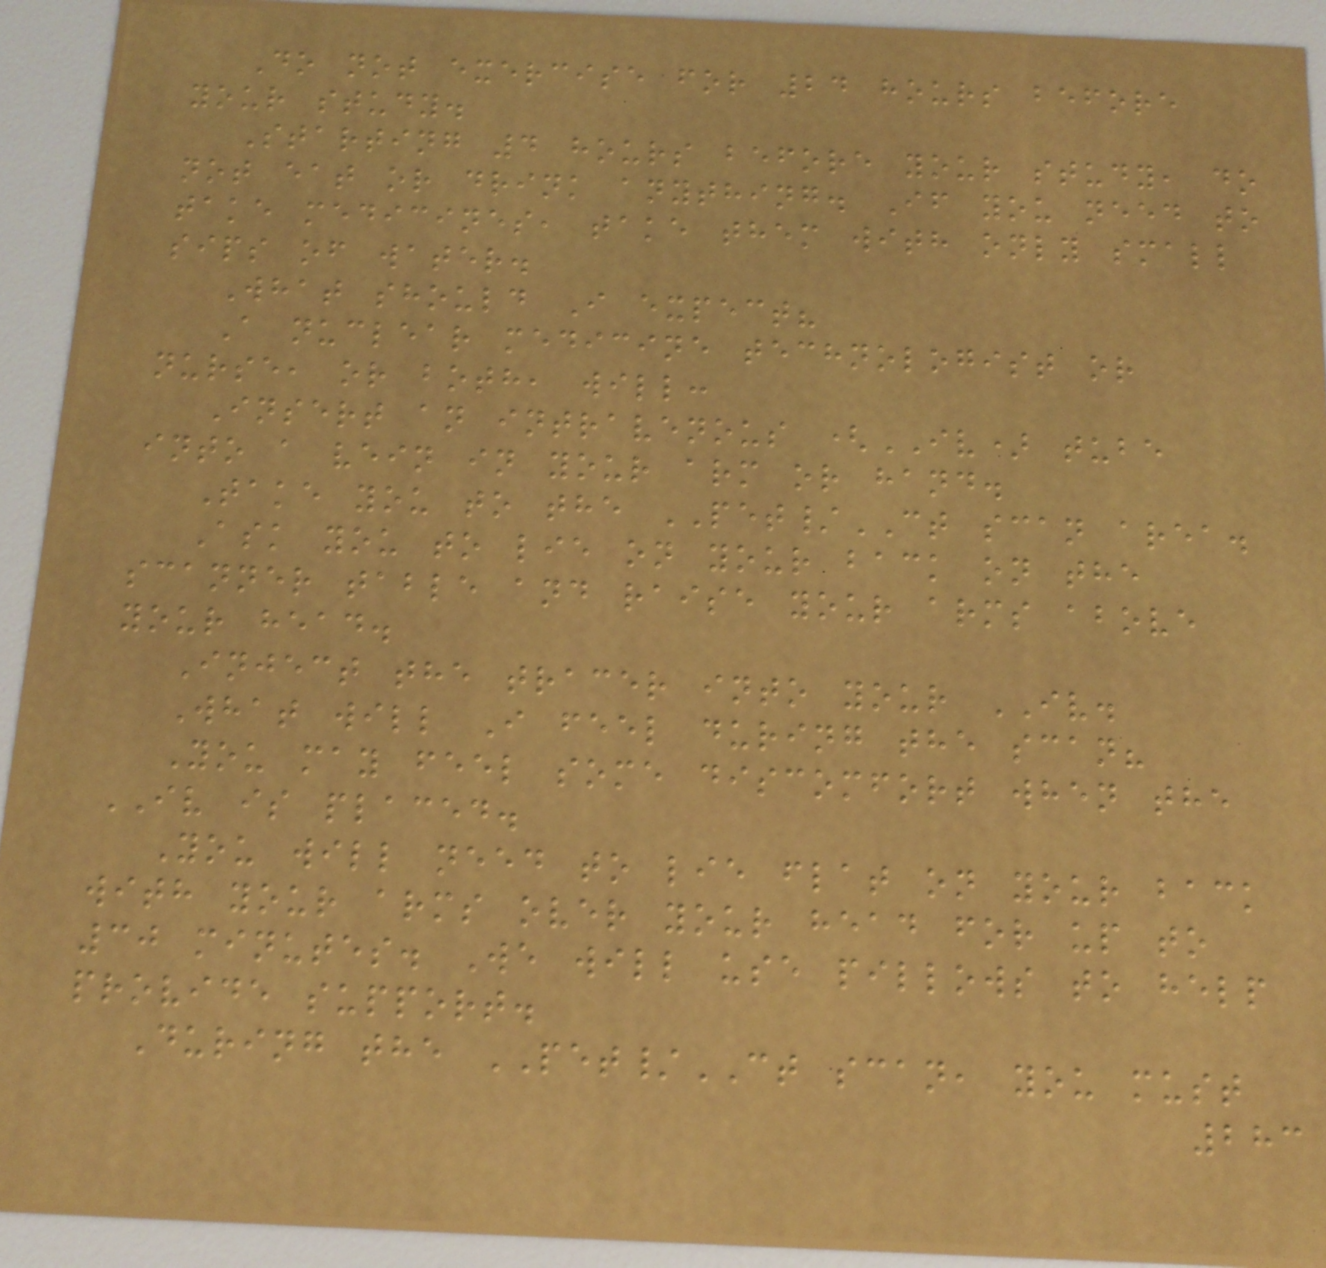Do not exercise for 24 hours before
your study.
Starting 4 hours before your study, do
not eat or drink anything. If you need to
take medicines, take them with only small
sips of water.
What should I expect?
A nuclear medicine technologist or
nurse, or both, will:
Insert an intravenous (IV) tube
into a vein in your arm or hand.
Take you to the PET/CT scan area.
Ask you to lie on your back on the
scanner table and raise your arms above
your head.
Inject the tracer into your IV.
What will I feel during the scan?
You may feel some discomfort when the
IV is placed.
You will need to lie flat on your back
with your arms over your head for up to
30 minutes. We will use pillows to help
provide support.
During the PET/CT scan, you must
283
